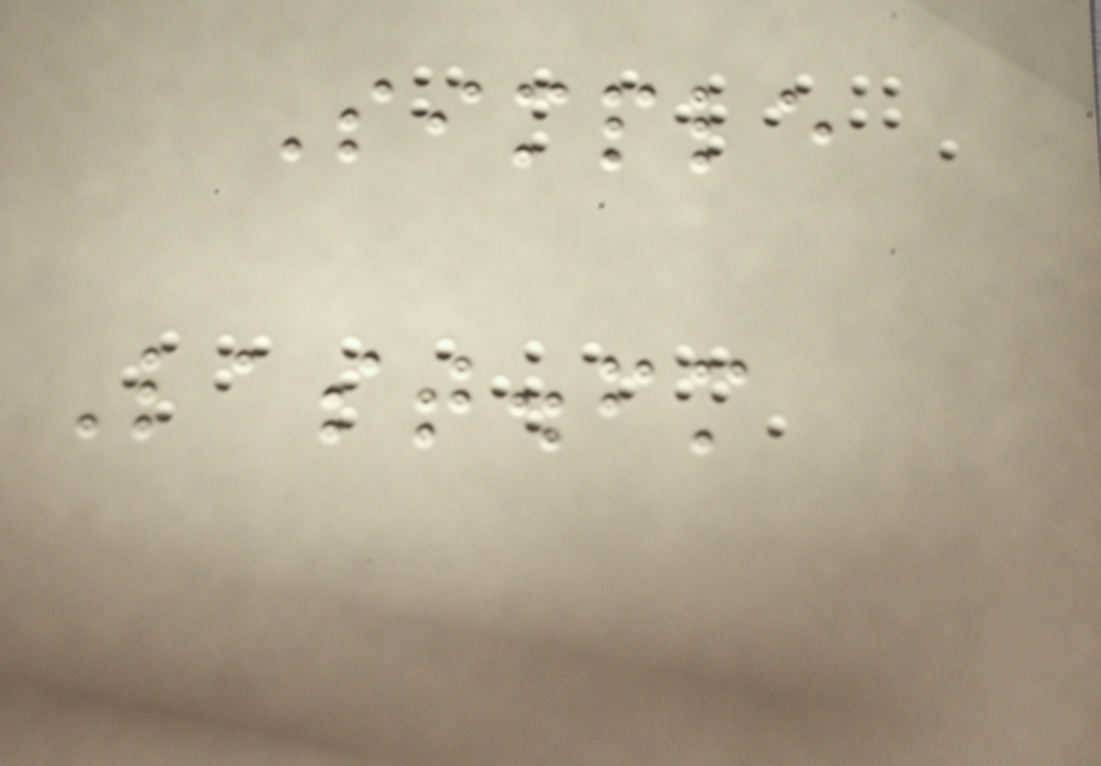Simple
Last.fm
